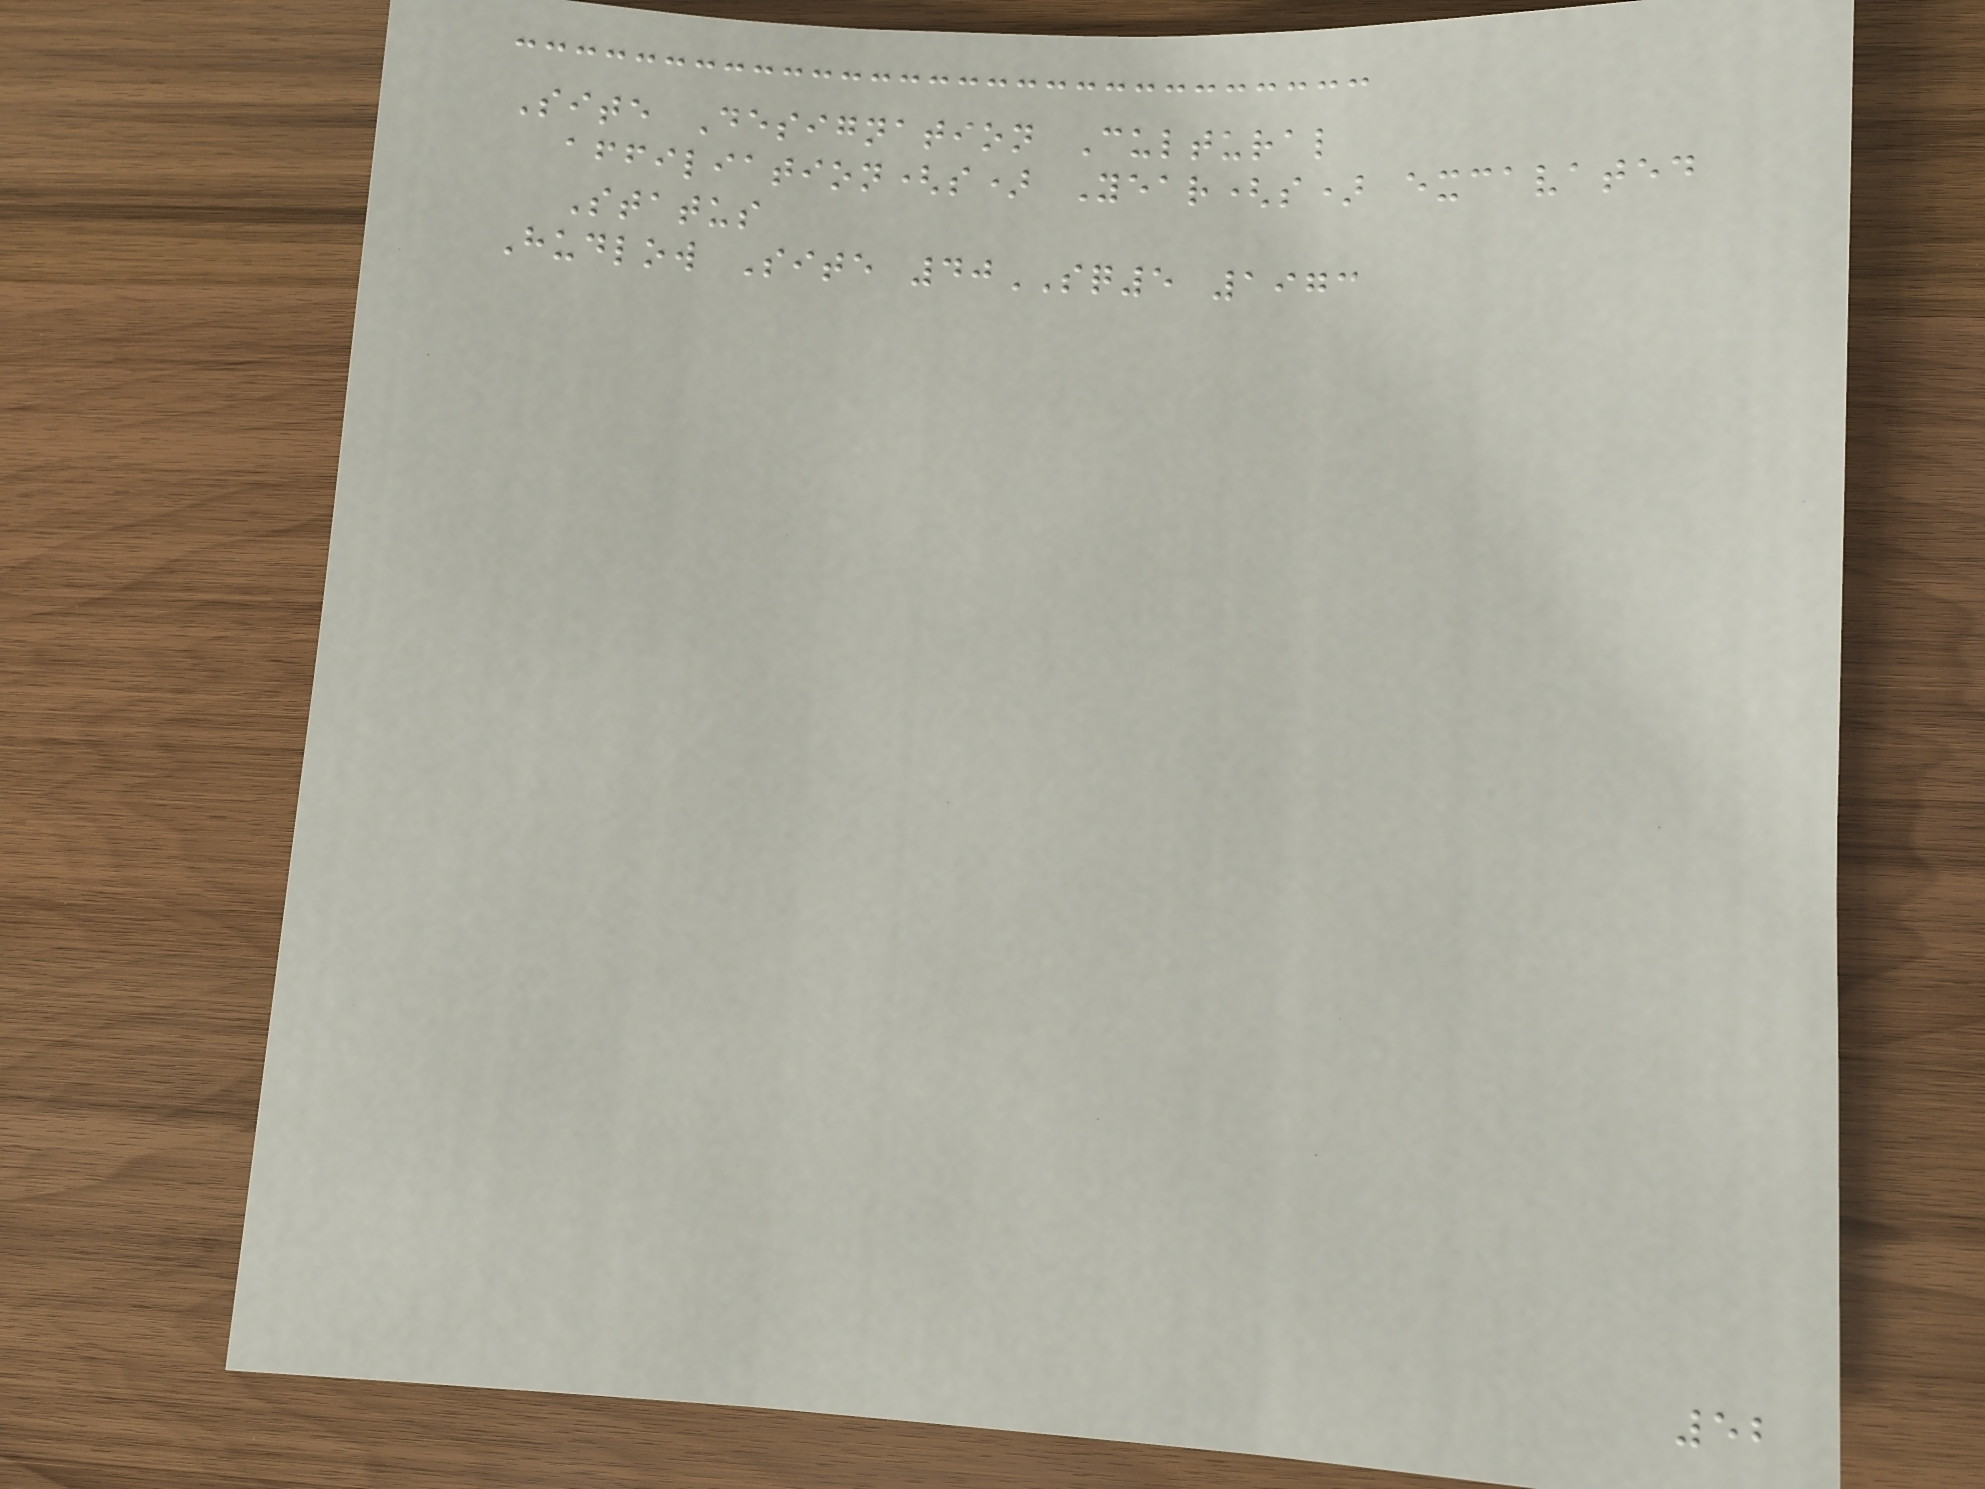Site Designation Cultural
affiliation(s) Year(s) excavated
Status
Hudlow Site 40SQ5 1973
52
